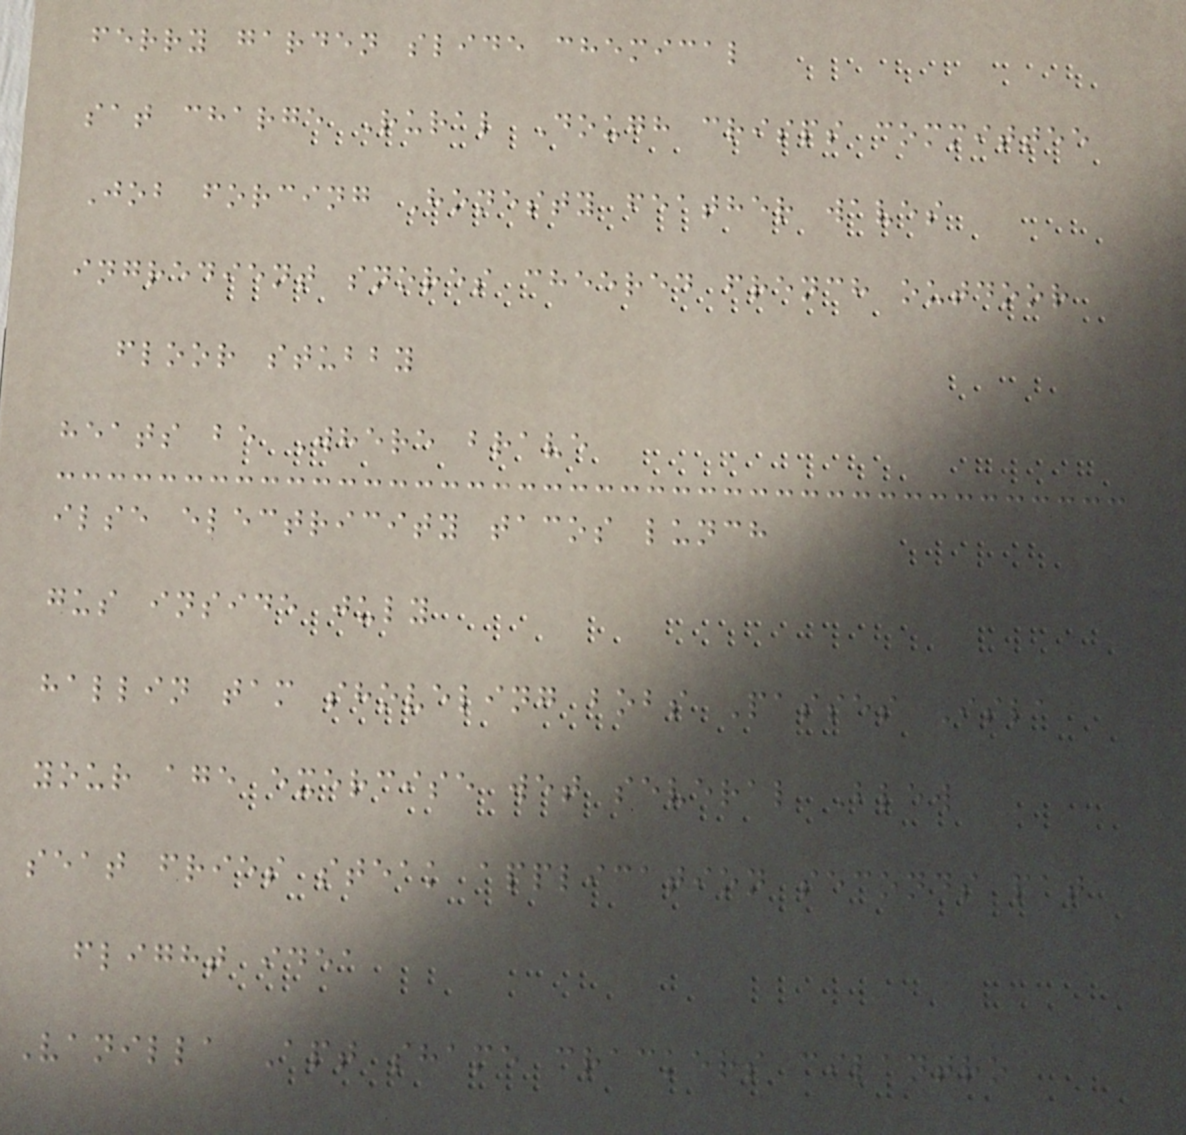ferry garden slide chemical
sat charge Rural Dough crisps committee
Job forcing Honesty feather waves
ingredient snores cheered french outdoor
floor stubby
heats be Where brave
ilse electricity tacos lunch
gus inside july
hallin tam shoveling bobs Passes Isla
your age exercise wet several Blew
seat fries steak application seconds pat
flight idea
Vanilla Apt shame crackers cilantro
